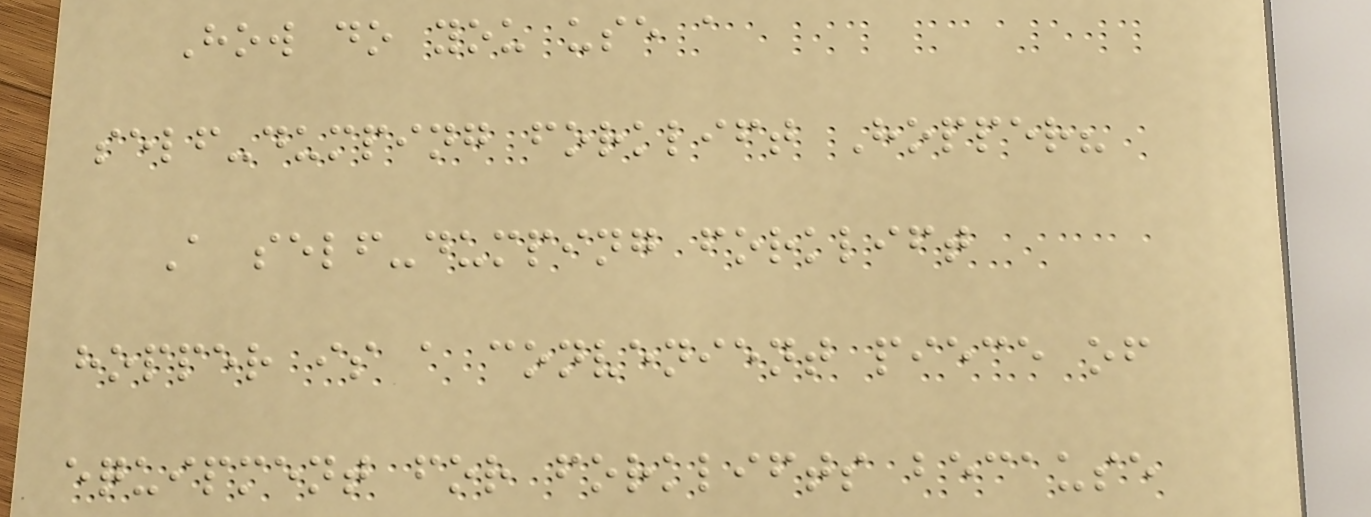How do you use a
self-dumping forklift Hopper?
A self-dumping forklift
hopper is a convenient piece of
equipment for forklifts because
